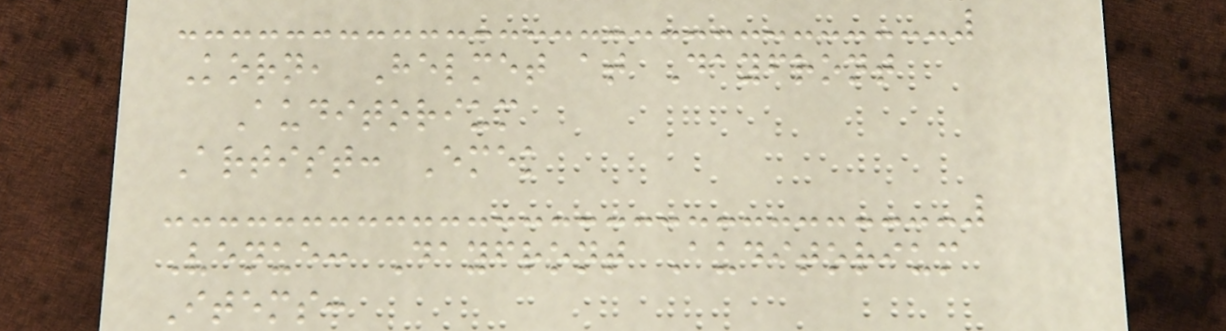Korn, Helmet at Dayfront
Auditorium
Artist: Emek
Venue: Dayfront Auditorium
Items:
